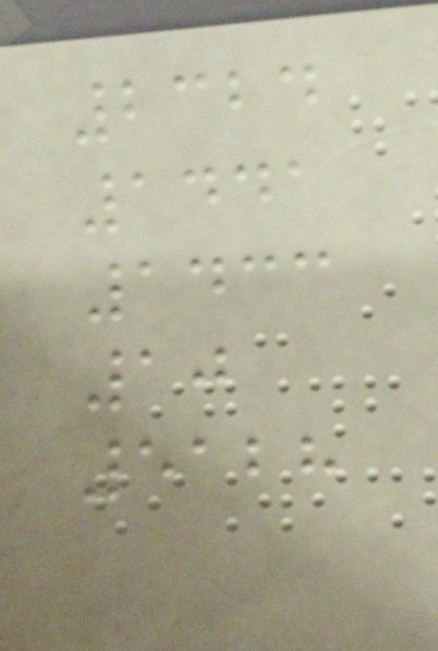2324
1441
1433
10
5128
